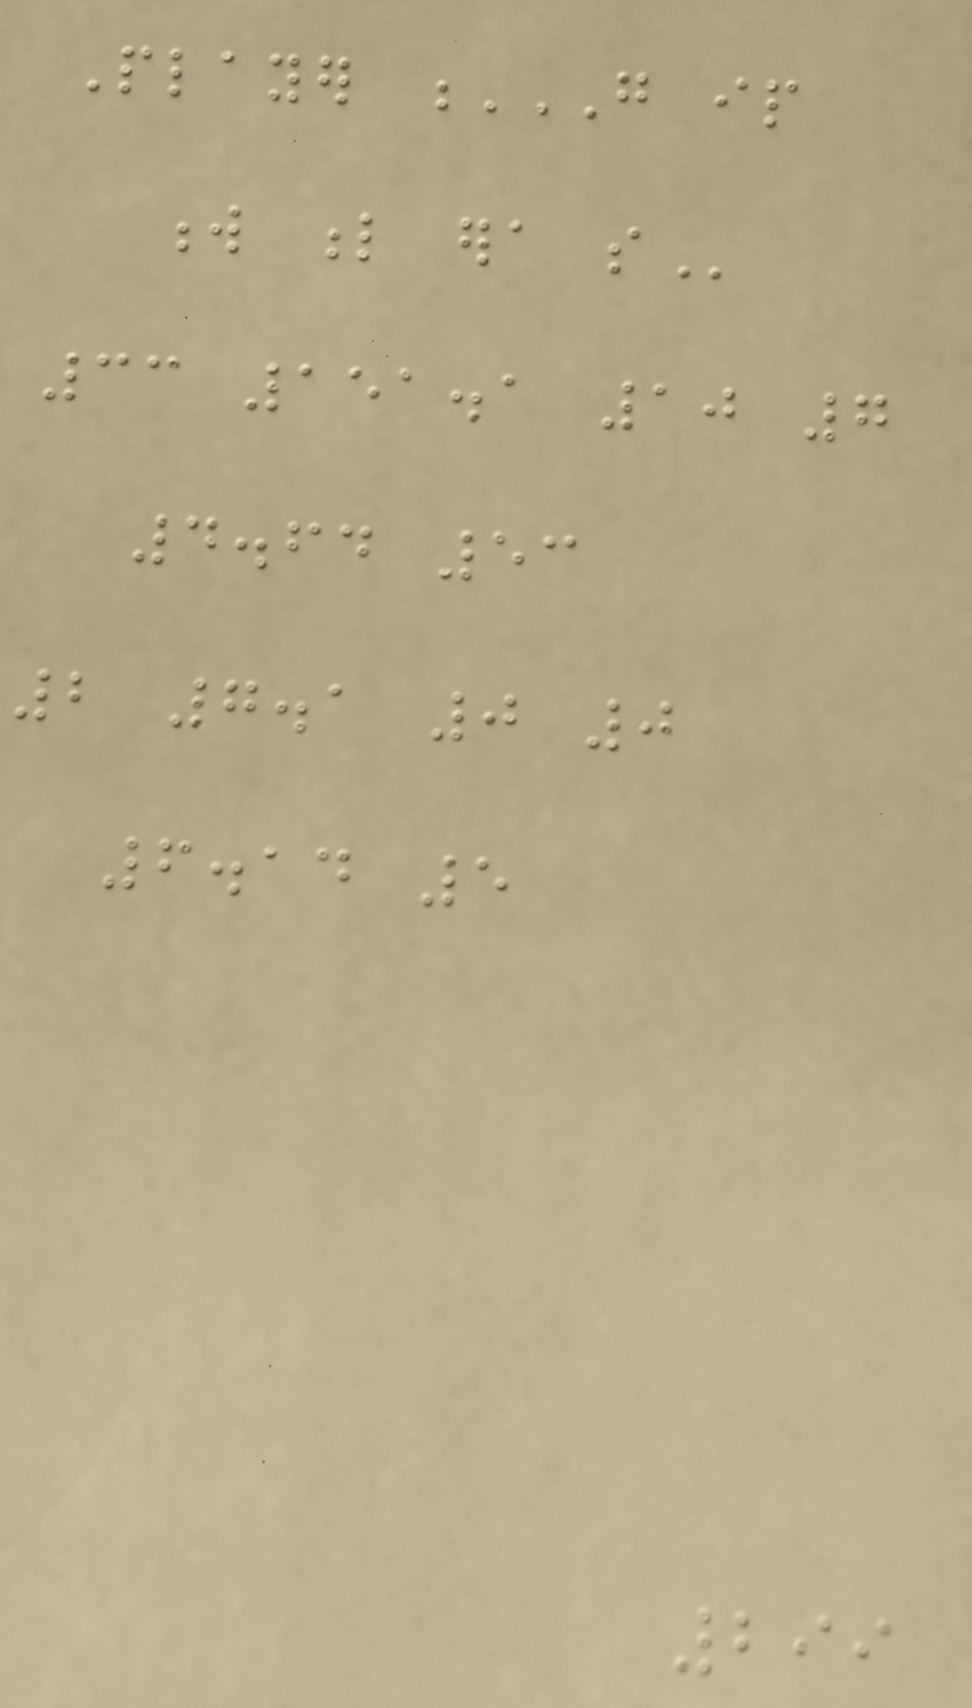Player G IP
W L ERA SO
33 151.1 10 7
4.64 53
2 7.1 0 0
6.14 5
299
